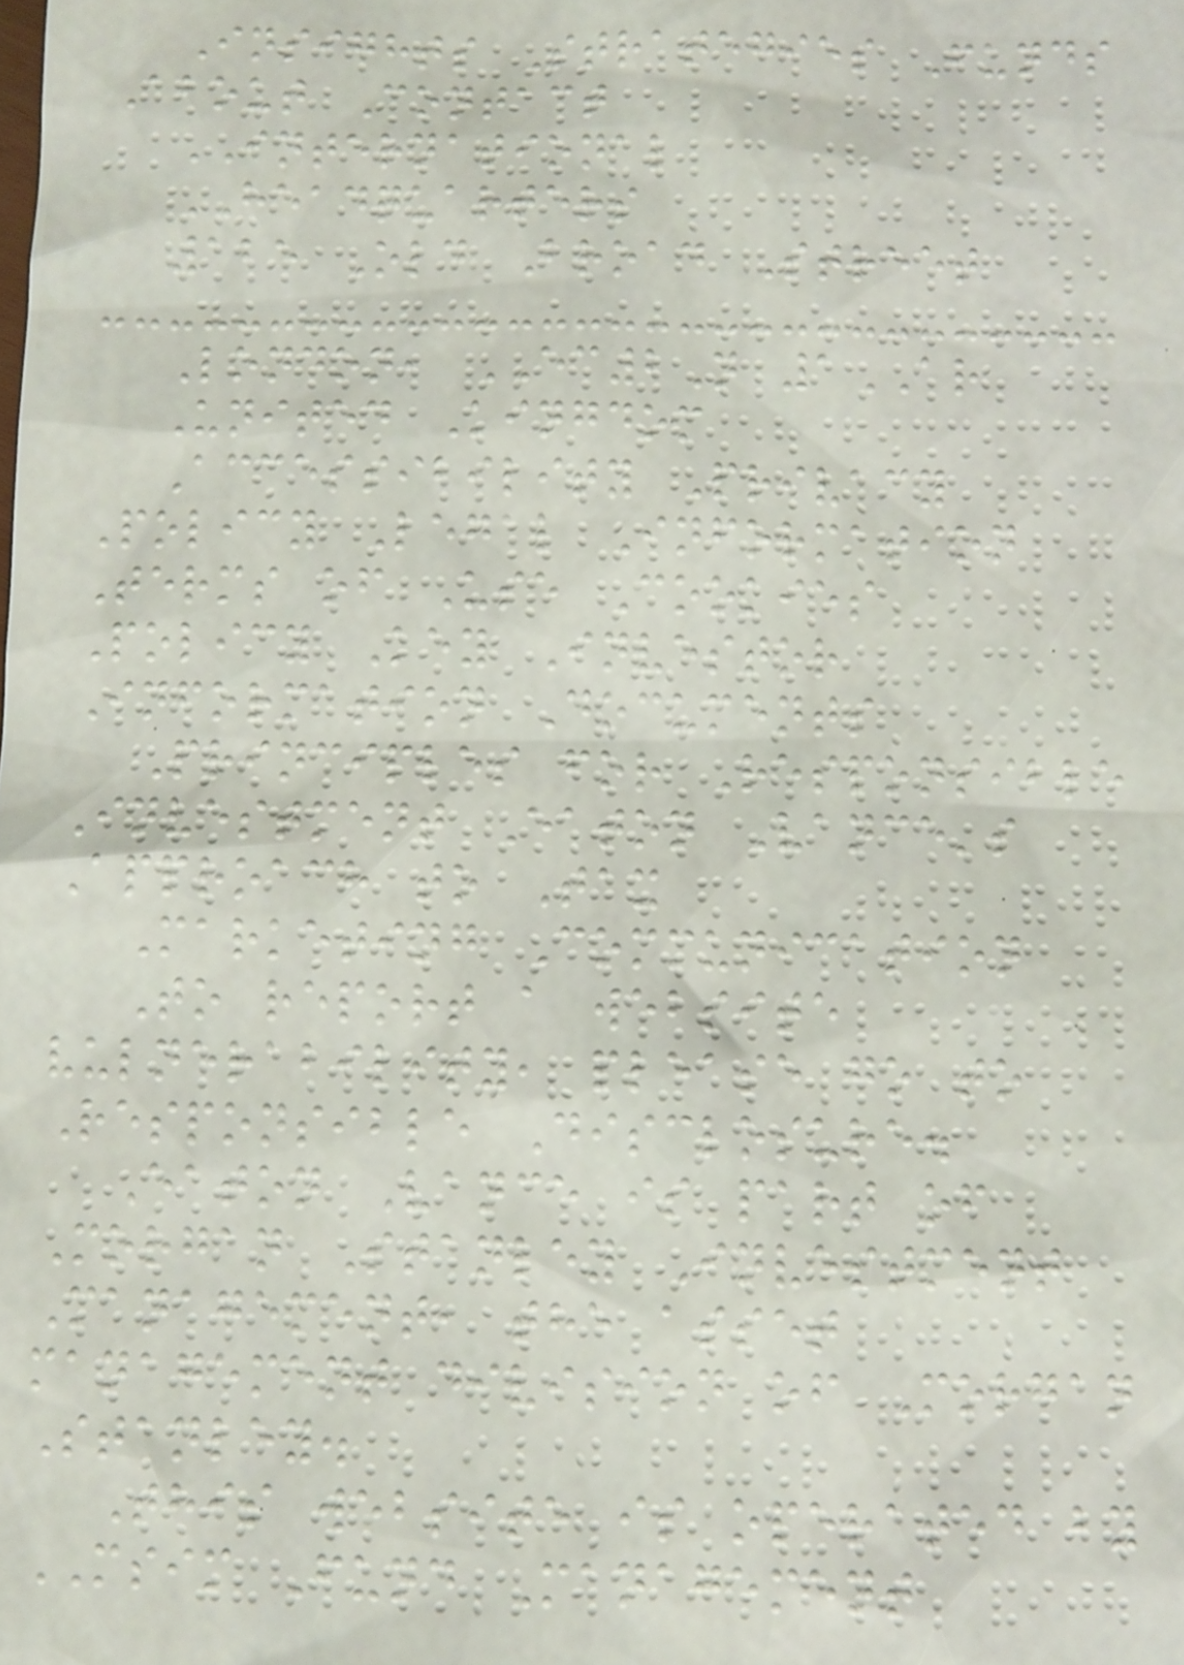Insights Strategies Funds
About Contact
INTERNATIONAL
HEADQUARTERS
125 Old Broad Street
London, EC2N 1AR
United Kingdom
Accessibility Privacy
Policy Legal Information
Terms of Use Cookies
Policy Key Investor
Information Documents
Principles for Responsible
Investment Eaton Vance's
Approach to Tax
Marketing Communication
To report a website
vulnerability, please go to
Responsible Disclosure.
Eaton Vance is part of
Morgan Stanley Investment
Management, the asset
management division of Morgan
Stanley.
This website is operated by
MSIM Fund Management
